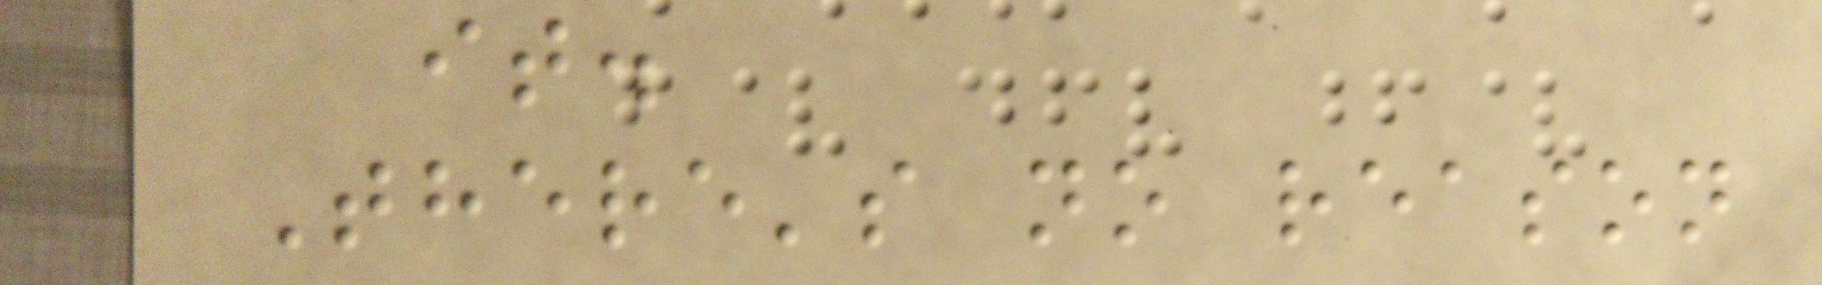it.
There's no reason
